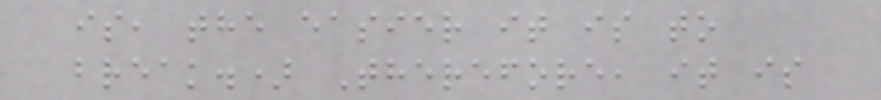is, the easier it is to
break.) Therefore, it is
